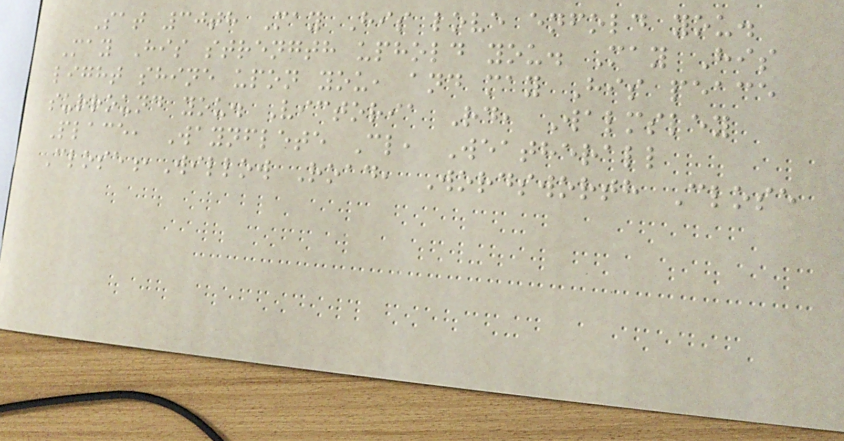Sat 30th May His love enfold you.
May His strength uphold you. May His
light shine upon you, and may His peace
surround you. Victoria Rd, Walmsley
Place, Waynflete Cl, Weatherall
Close,Willow Road, Wordsworth Close
